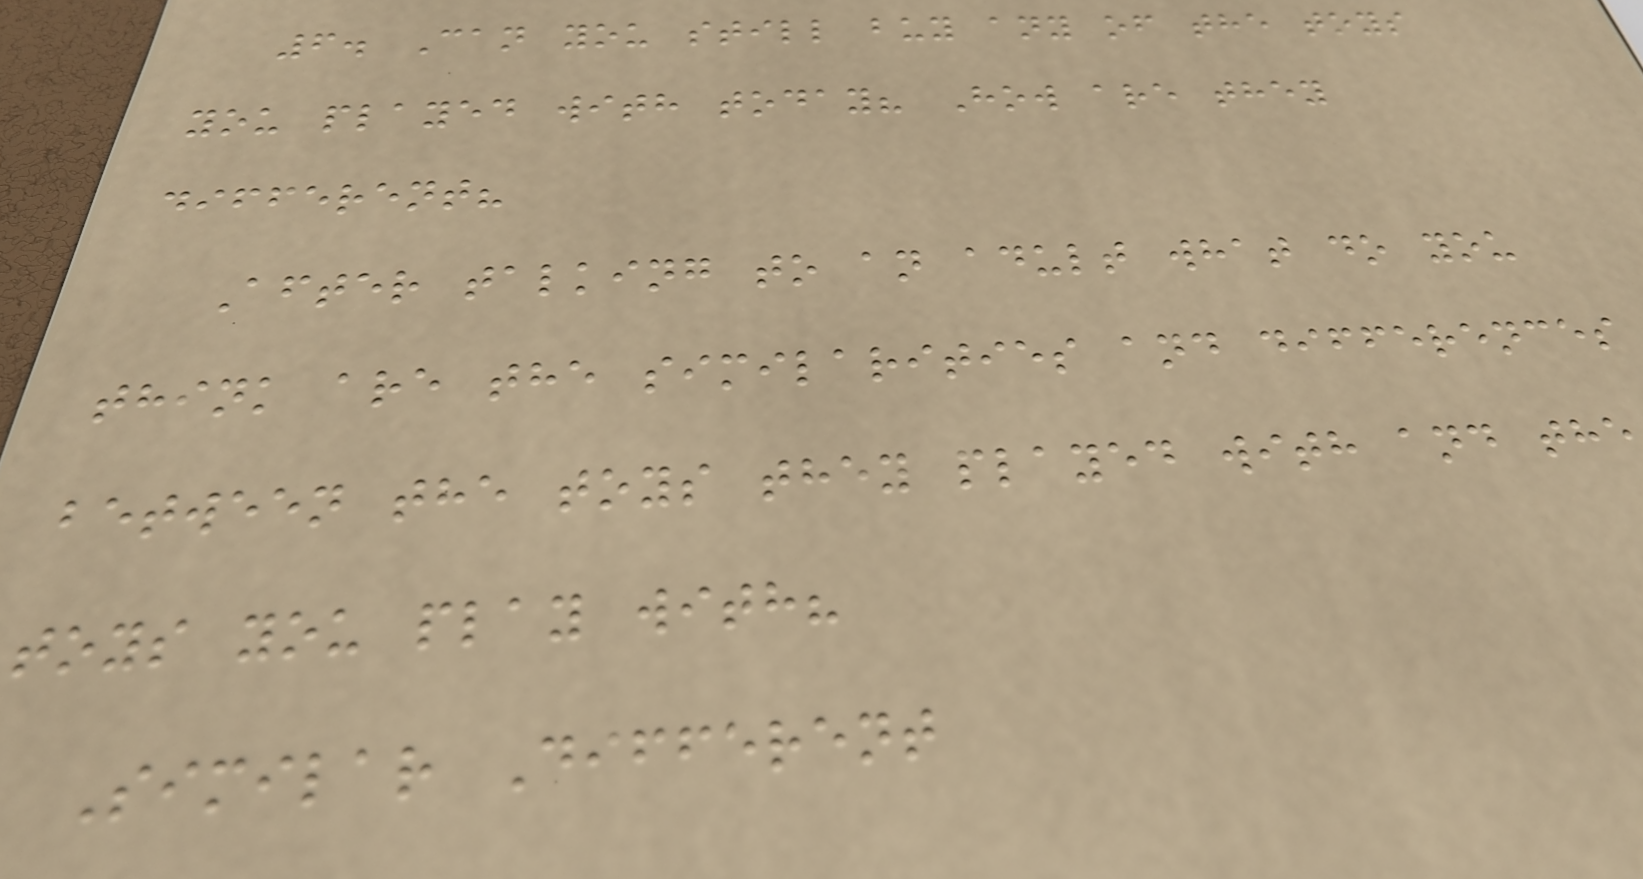6. Can you still buy any of the toys
you played with today? How are they
different?
After talking to an adult what do you
think are the similarities and differences
between the toys they played with and the
toys you play with?
Similar Different
